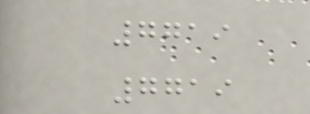7719
7719
